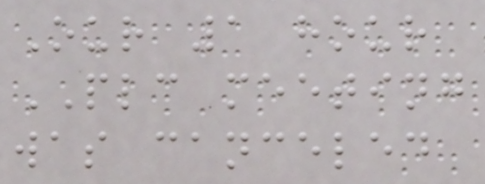Our 1 hour
PLC meeting
was canceled
